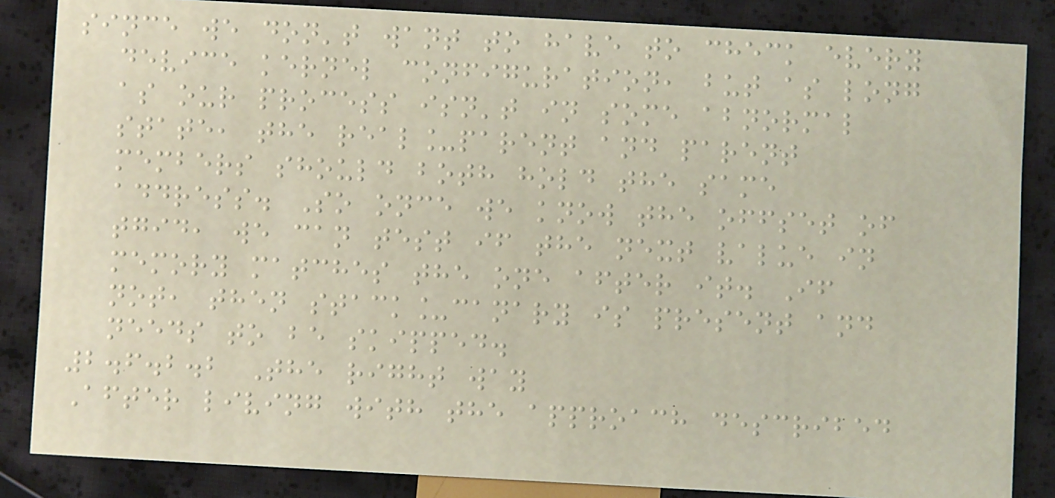since we don't want to have to check every
device kernel configuration, but as long
as our process isn't in some abnormal
state, the real_parent and parent
members should both hold the same
address. So once we know the offset of
tgid, we can test if the next value in
memory matches the one after it. If
not, then stack_canary is present and
needs to be skipped.
2.6.2.2 The right way
After living with the approach described
